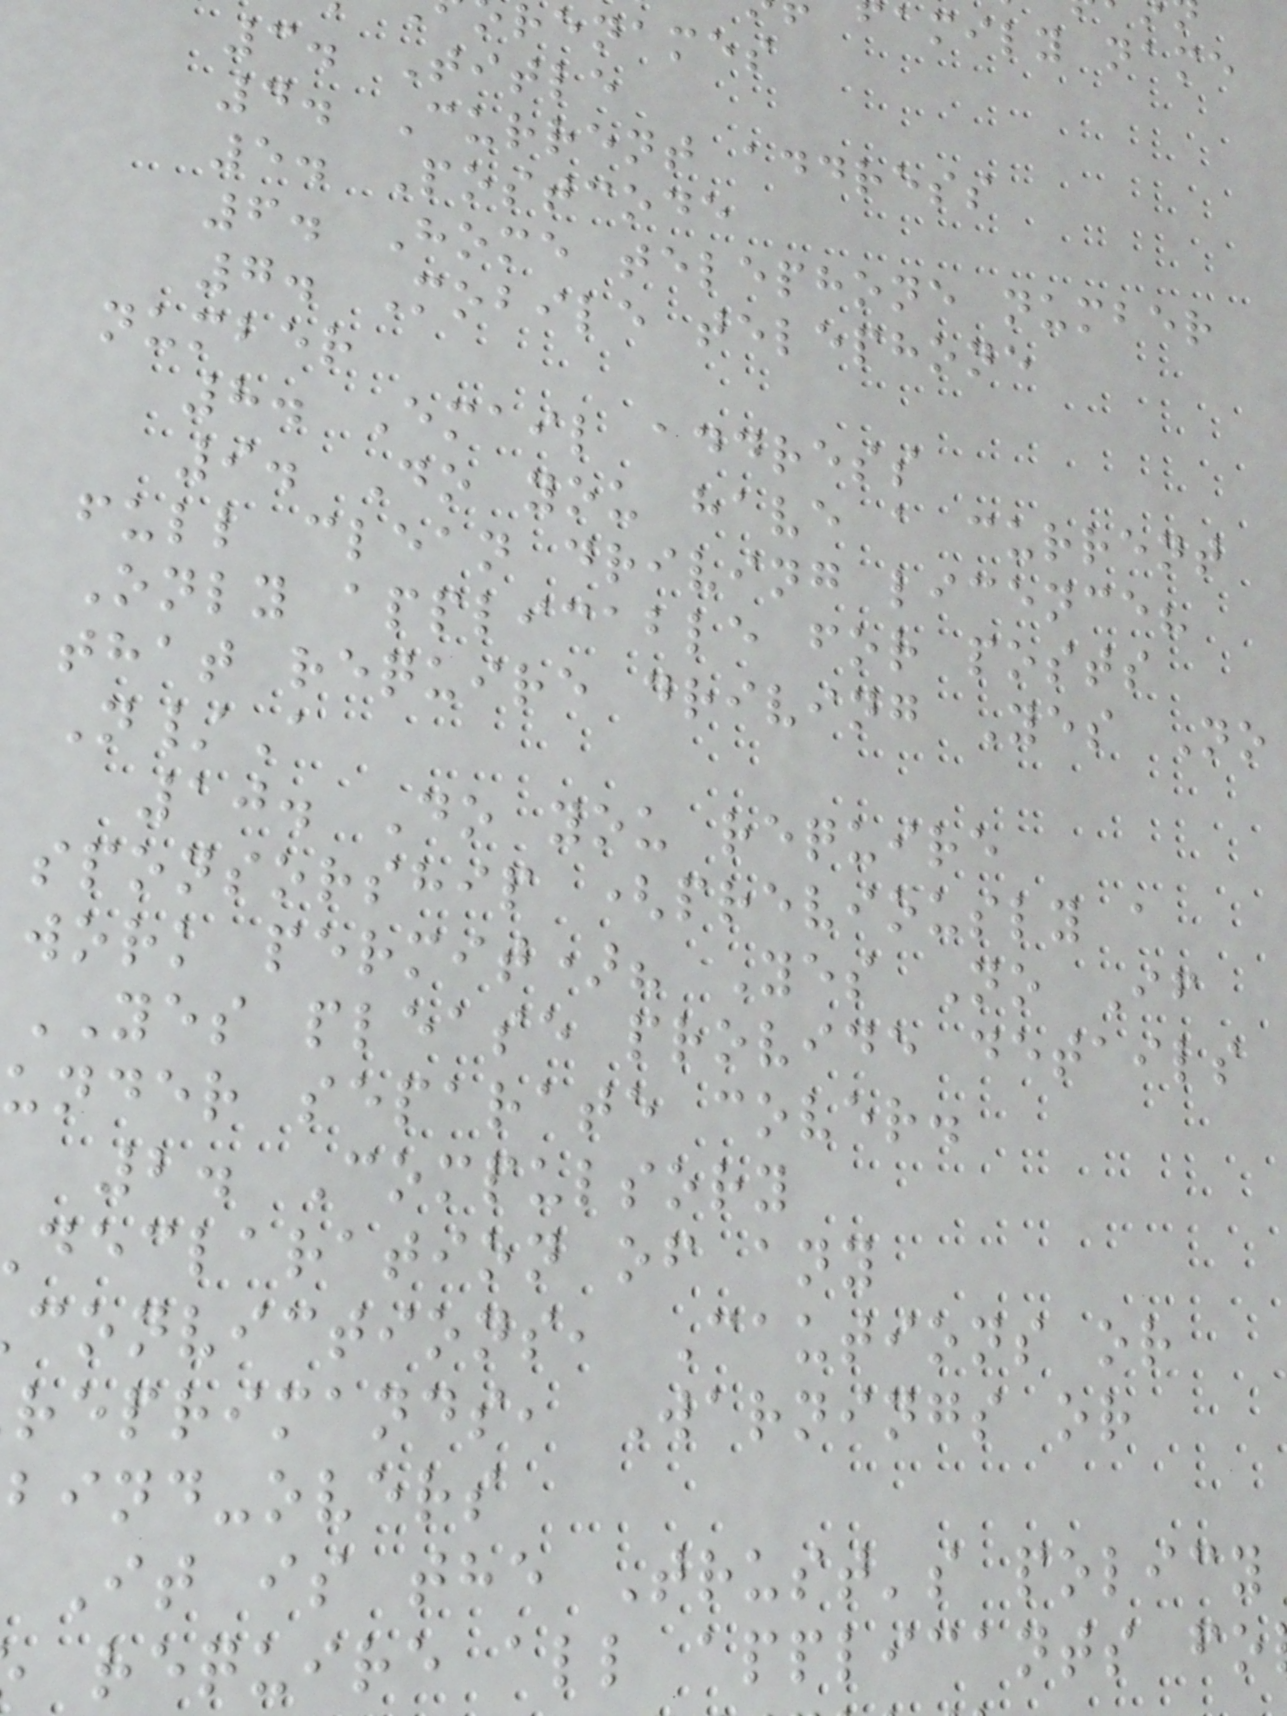amily name
renames
3. Title
4. Current address
5. Postcode
6. Home telephone number
7. Mobile telephone
number
8. Email address
9. Do you have a current
full clean driving licence?
Only applicable for posts
that require driving Yes No
N/A
10. Do you require
sponsorship (previously a
work permit)? Yes No If
YES please provide details
under separate cover.
2. Compulsory
declaration of any
convictions, Cautions or
reprimands, Warnings or
bind-overs
It is the Trust's policy
require all applicants fo
